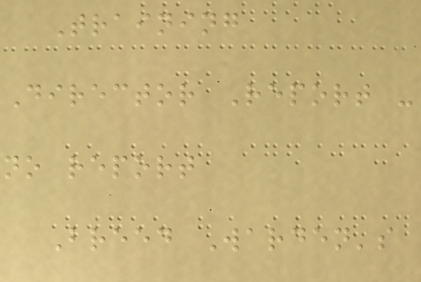Training
Director Report -
no report
Breed Warden's
